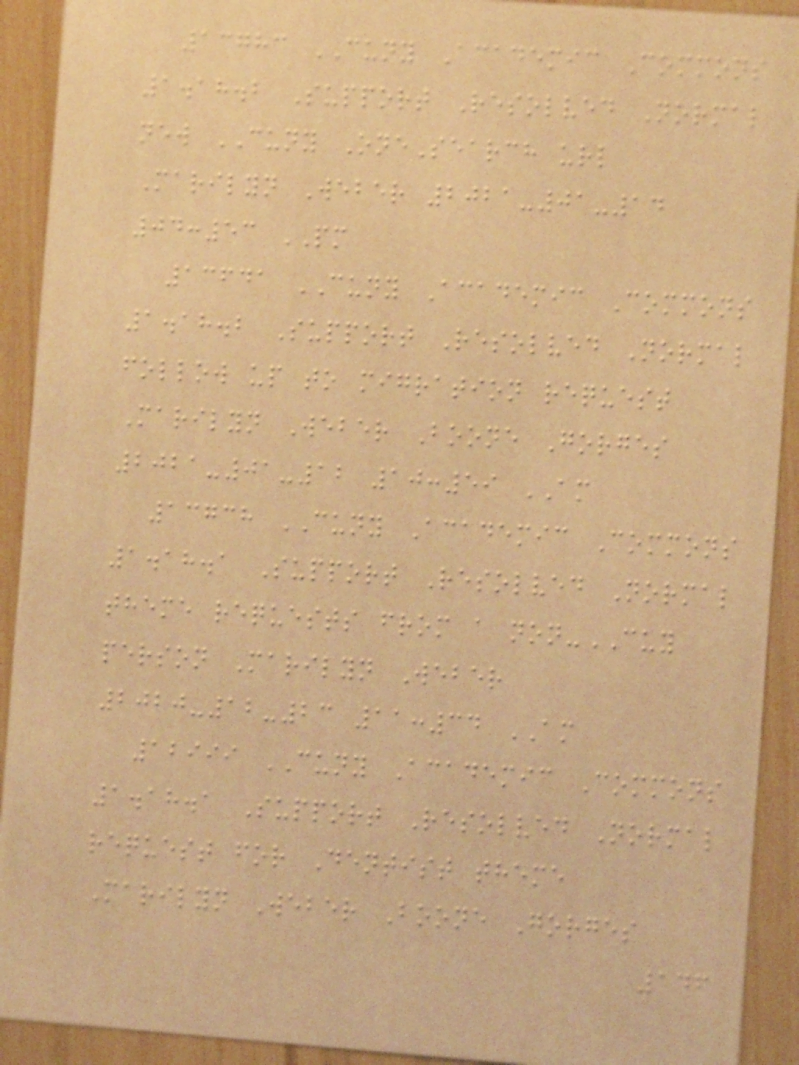13783 CUNY Academic Commons
1.18.2 Support Resolved Normal
new CUNY OneSearch url
Marilyn Weber 2021-01-14
04:53 PM
13641 CUNY Academic Commons
1.18.2 Support Resolved Normal
follow up to migration request
Marilyn Weber Boone Gorges
2021-01-12 10:59 AM
13738 CUNY Academic Commons
1.18.1 Support Resolved Normal
theme requests from a non-CUY
person Marilyn Weber
2020-12-23 11:34 AM
12999 CUNY Academic Commons
1.18.1 Support Resolved Normal
request for Dentist theme
Marilyn Weber Boone Gorges
146
